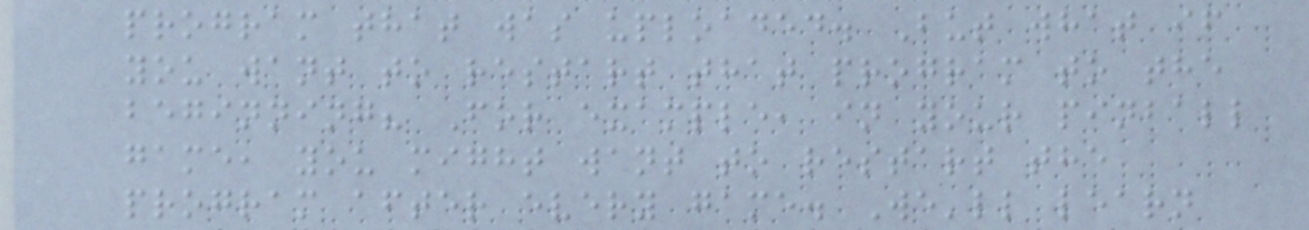program that was uploaded. But what if
you want to restart that program to the
beginning? For example, in your pinball
game, you might want to restart the
program after every game. We'll learn
